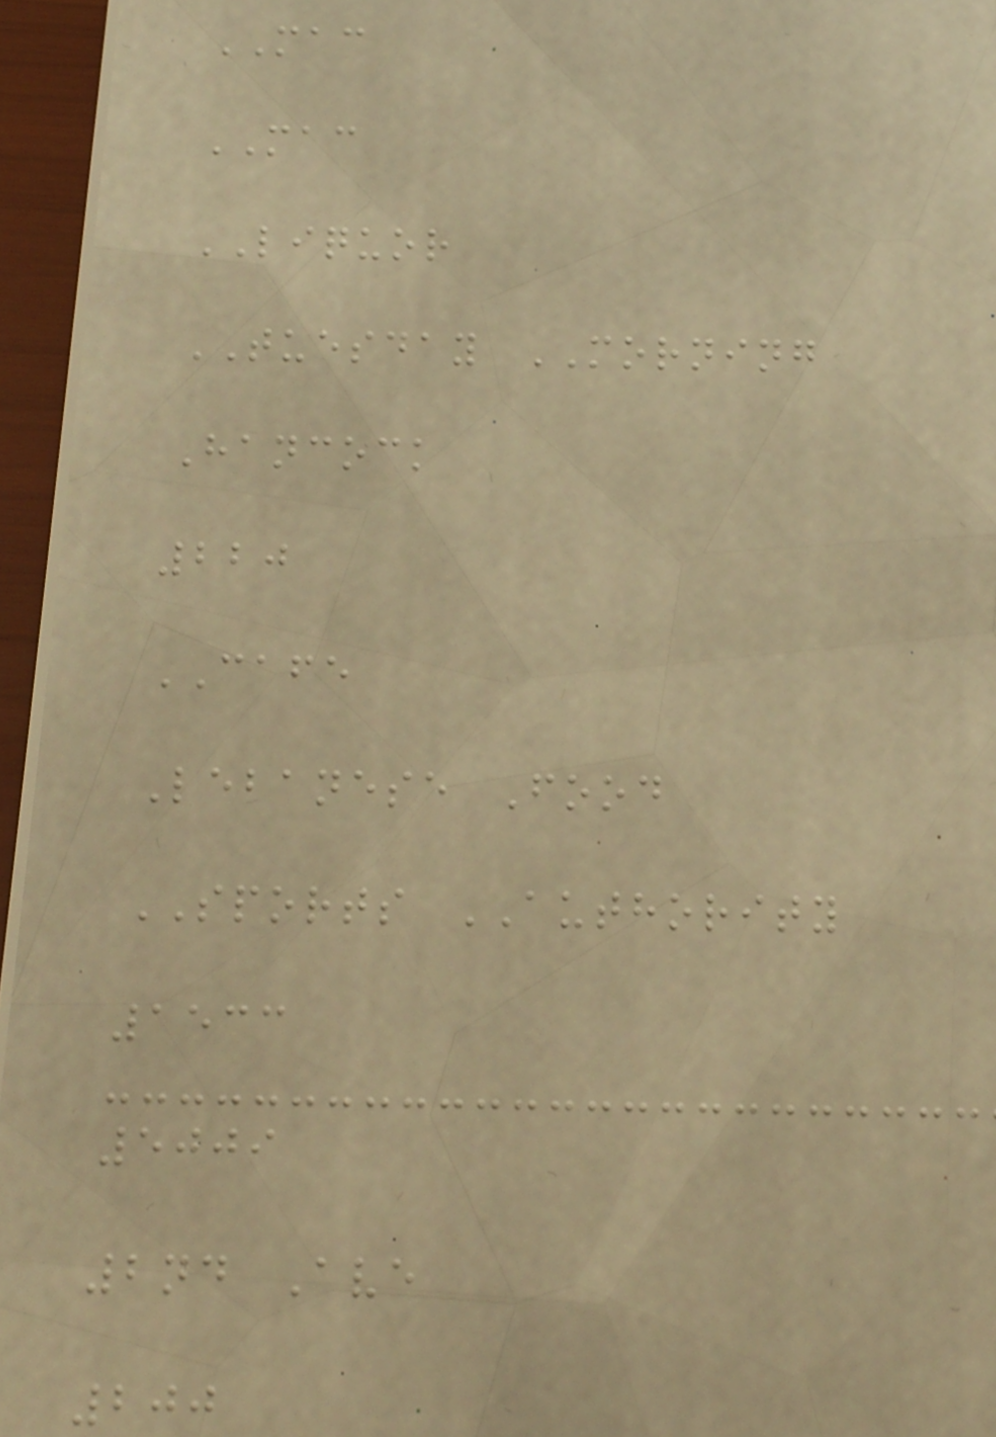MAC
MAC
LIQUOR
TUESDAY MORNING
Hancock
220
CAFE
Lebanese Food
SPORTS AUTHORITY
1533
5009
2nd Ave
200
